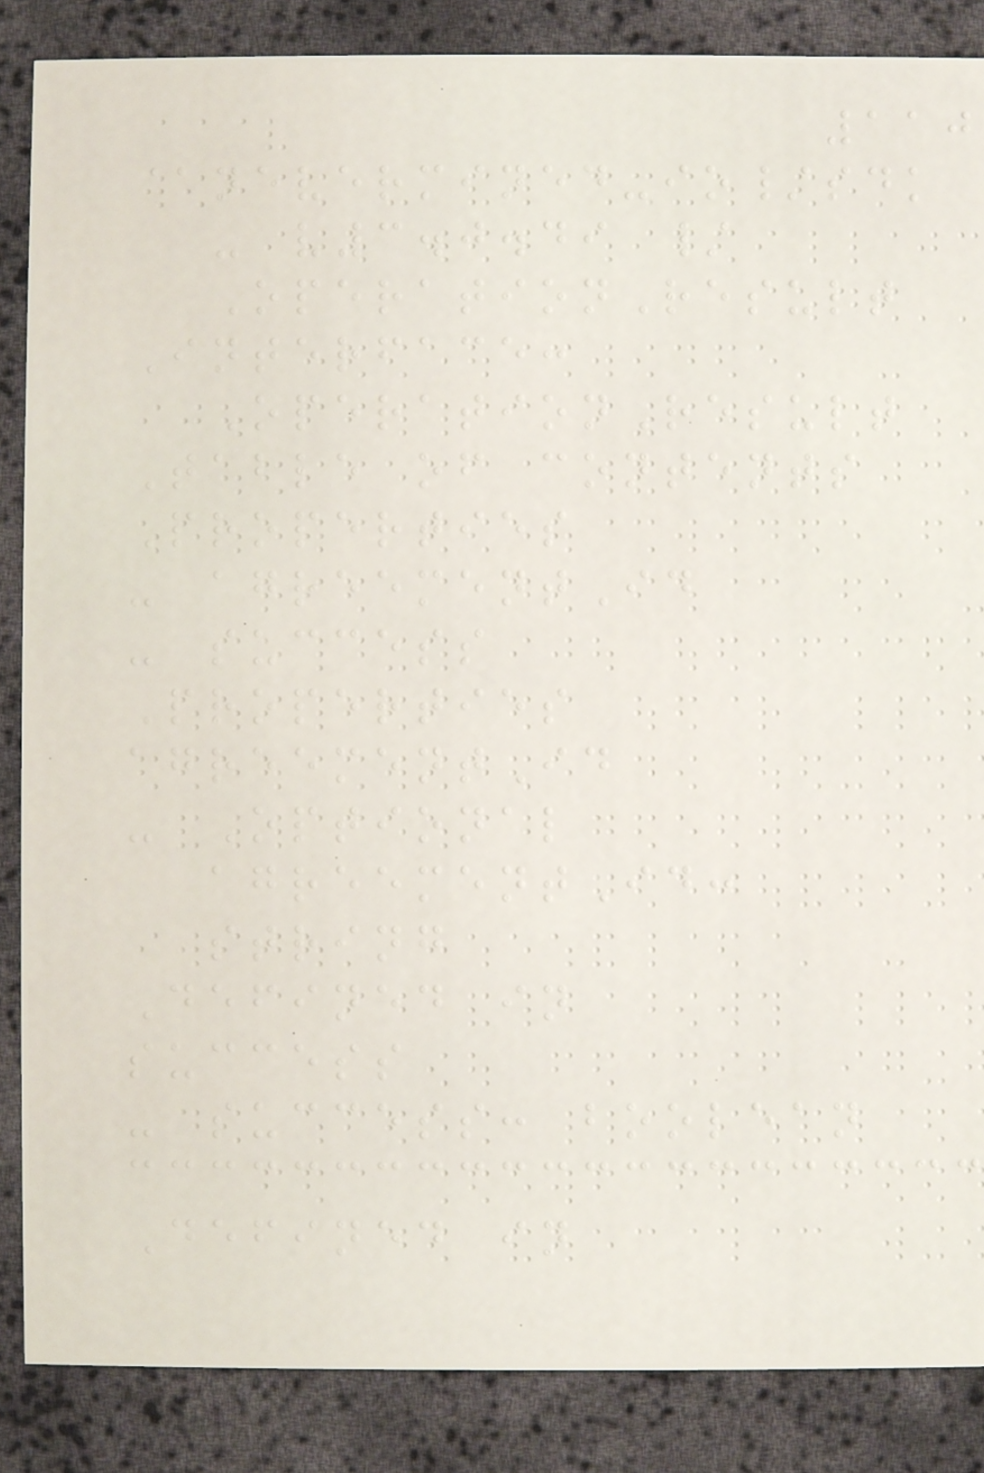110
@nevermined-io/sdk
- v3.0.49 /
OperationResult
Interface:
OperationResult
Table of contents
Properties
- agreementId
- success
Properties
agreementId
- Optional
agreementId:
string
Defined in
success
- success: boolean
Defined in
